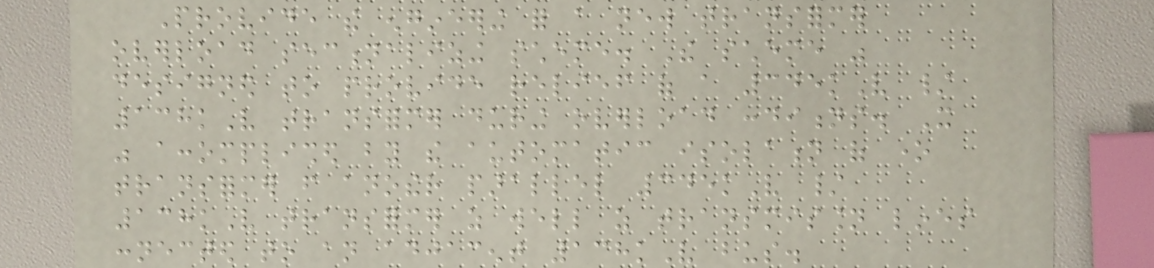Provide the engineering for a new transformer
overload sectionalizing scheme. The scheme was
designed to provide relief of a 345kV /
138kV transformer during overload conditions. It
was accomplished by the automatic isolation of one
transformer from another parallel 345kV /
138kV transformer as well as transmission lines
connected to an adjacent 138kV bus.
